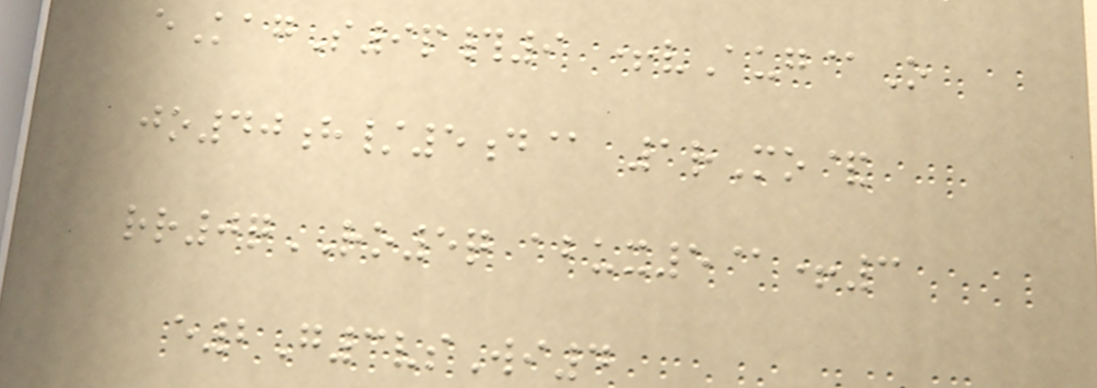eKagS9p#9 +vAug@O
jo40h/5d@ 1rMo&
rr0qRO5q abux5@+3
e2G3vsWi4
